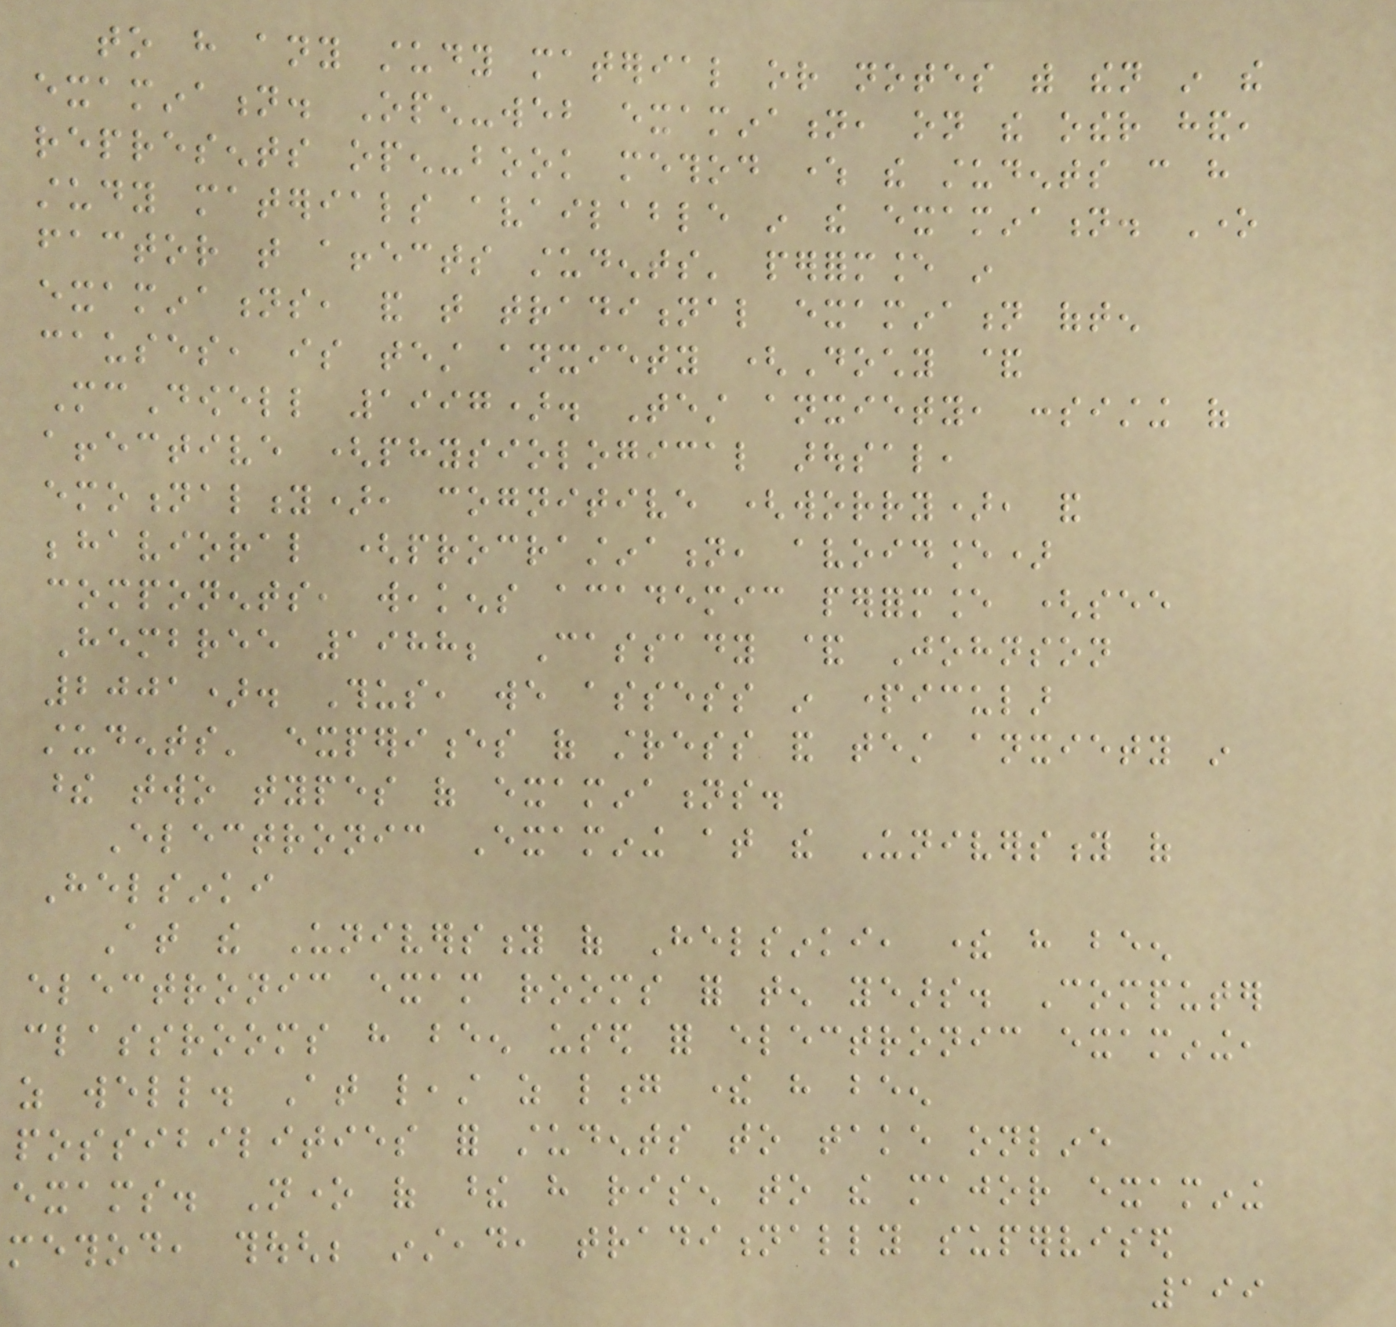to have any study material or notes with then in the
examination. Open-web examination, on the other hand,
represents open-book method where the students can have
study materials available in the examination. One
factor that affects students' performance in
examinations, and that traditional examination often
causes, is test anxiety (Dochy &
McDowell 1997). Test anxiety, consisting of
affective (physiological arousal,
emotionality), cognitive (worry), and
behavioral (procrastination, avoidance)
components, weakens academic performance (see
Hembree 1988; Cassady & Johnson
2001). Thus, we assess in particular
students' experiences of stress and test anxiety in
these two types of examinations.
Electronic Examining at the University of
Helsinki
At the University of Helsinki, there have been
electronic exam rooms for ten years. Computer
classrooms have been used for electronic examining,
as well. At least as long there have been
possibilities for students to take online
exams. None of these have risen to the major examining
method, though; instead, traditionally supervised
199
